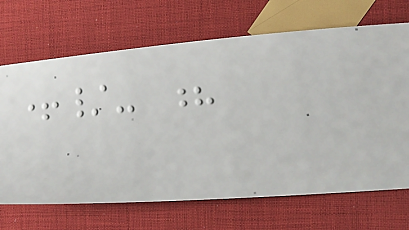+/- ?
